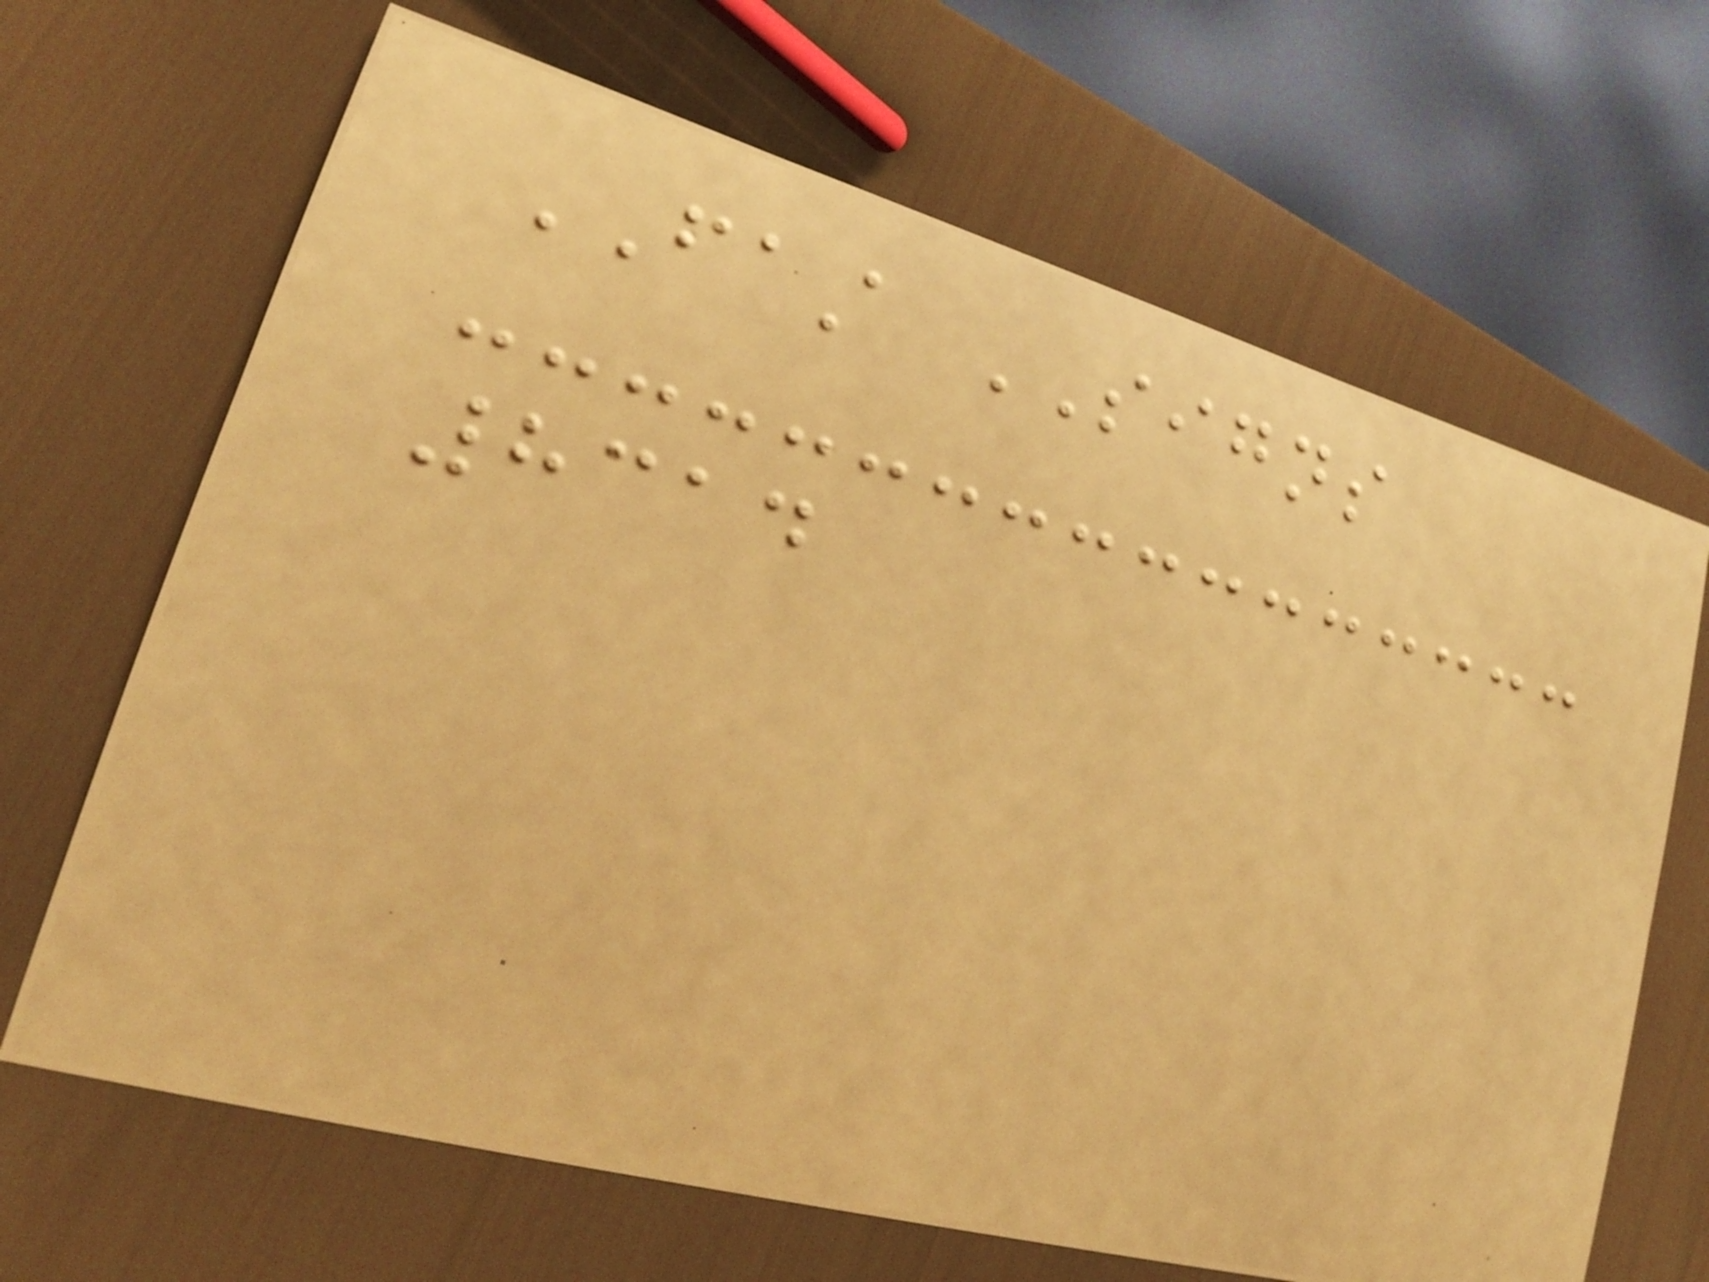FAST SIGNS
8314
